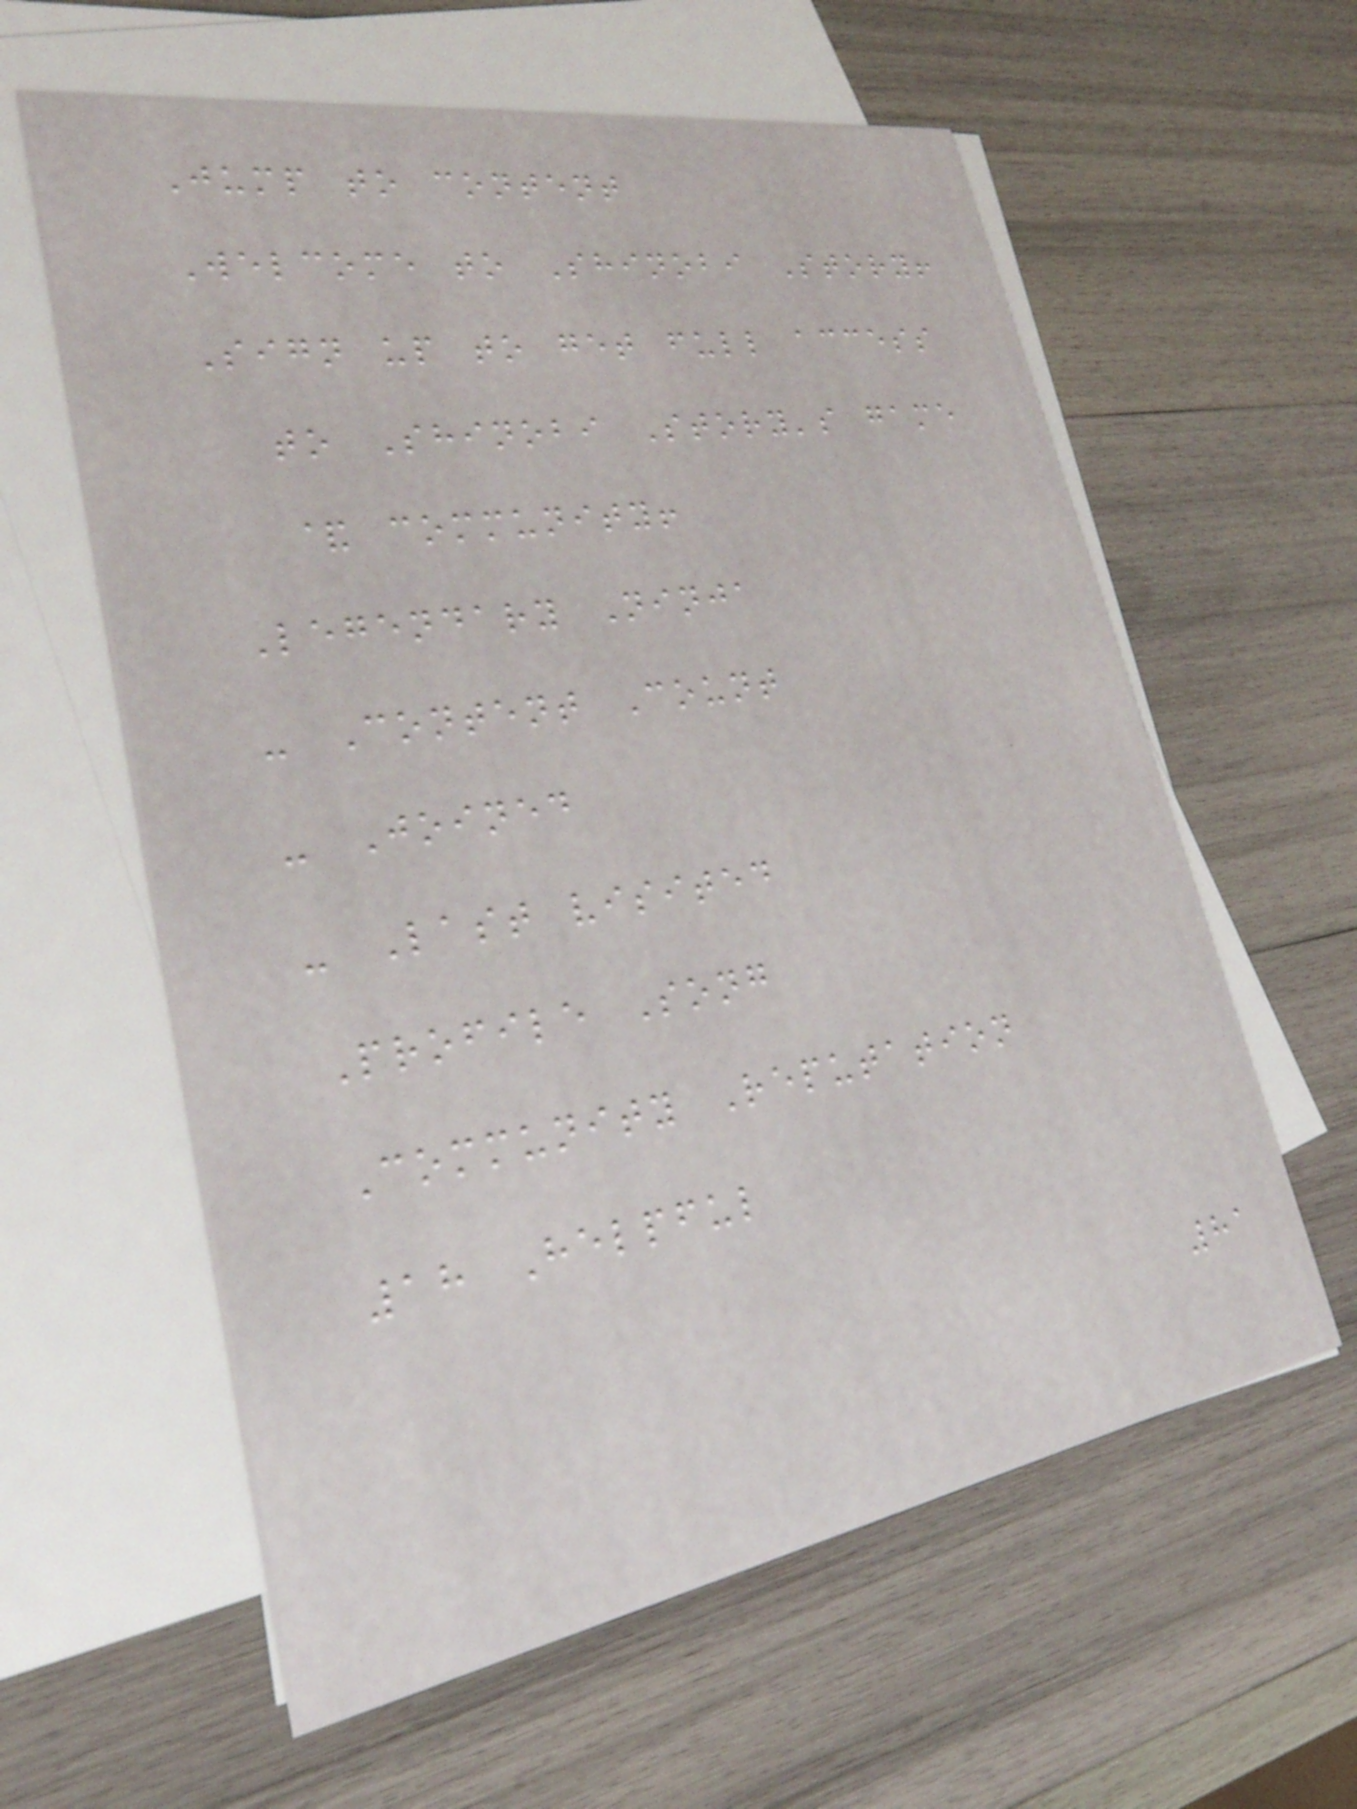Jump to content
Welcome to Shinobi Story!
Sign up to get full access
to Shinobi Story's game
& community!
Legendary Ninja
- Content Count
- Joined
- Last visited
Profile Song
Community Reputation
18 Helpful
81
